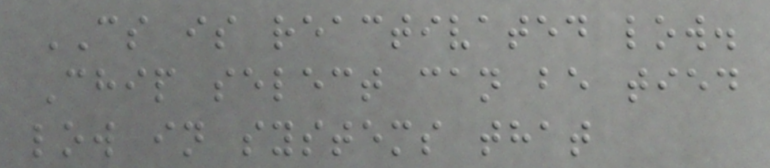CS is reactivated low.
Chip select can be tied
low in systems that
